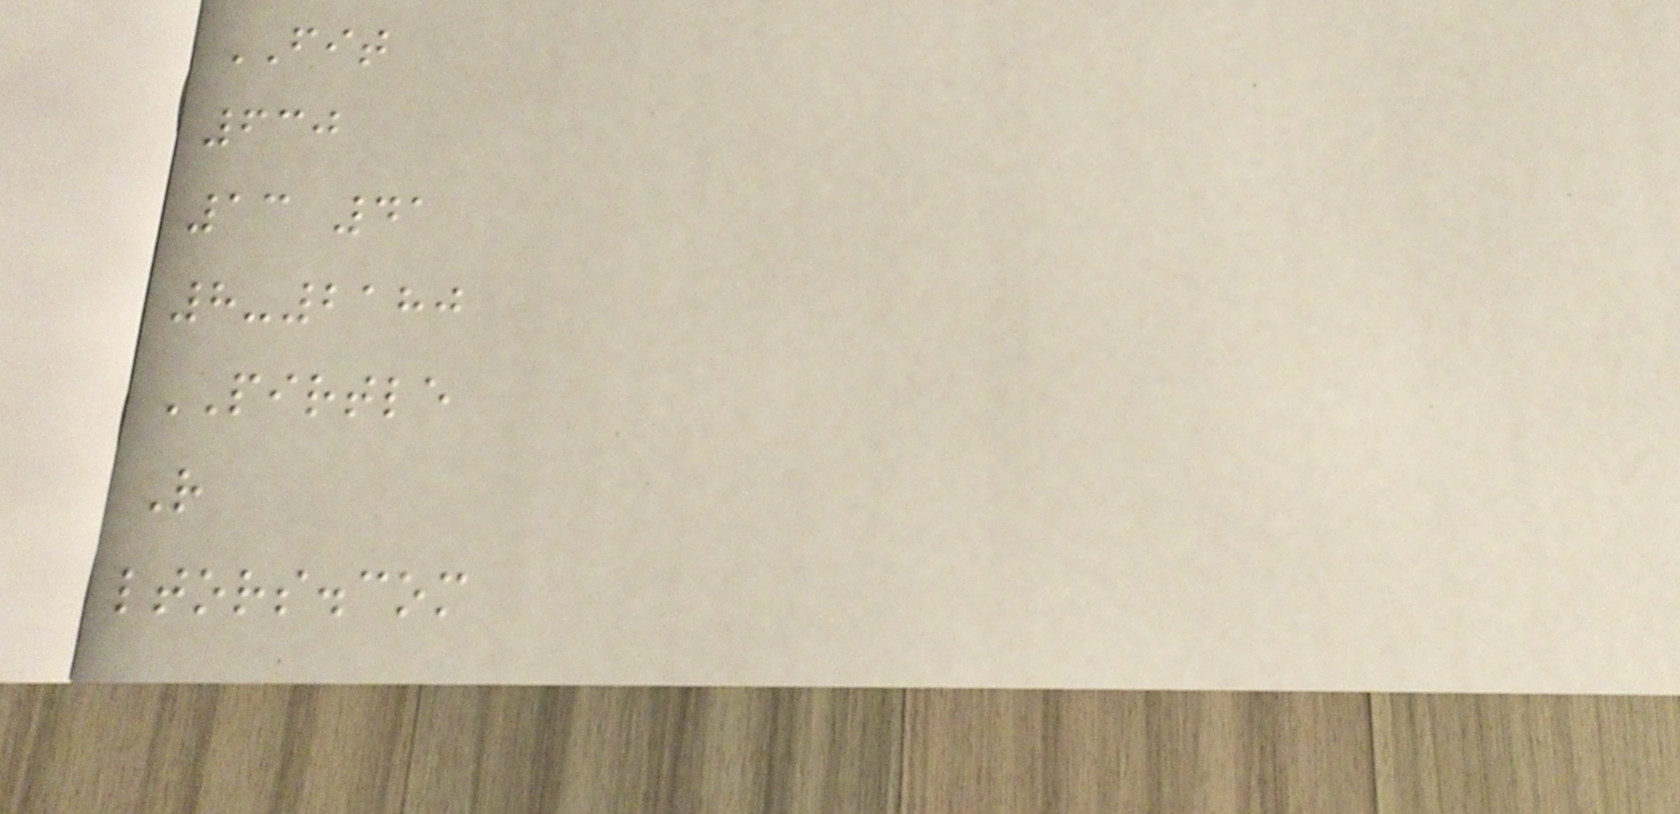FIT
630
13 41
8-2180
PIRTLE
R
ltors.com
